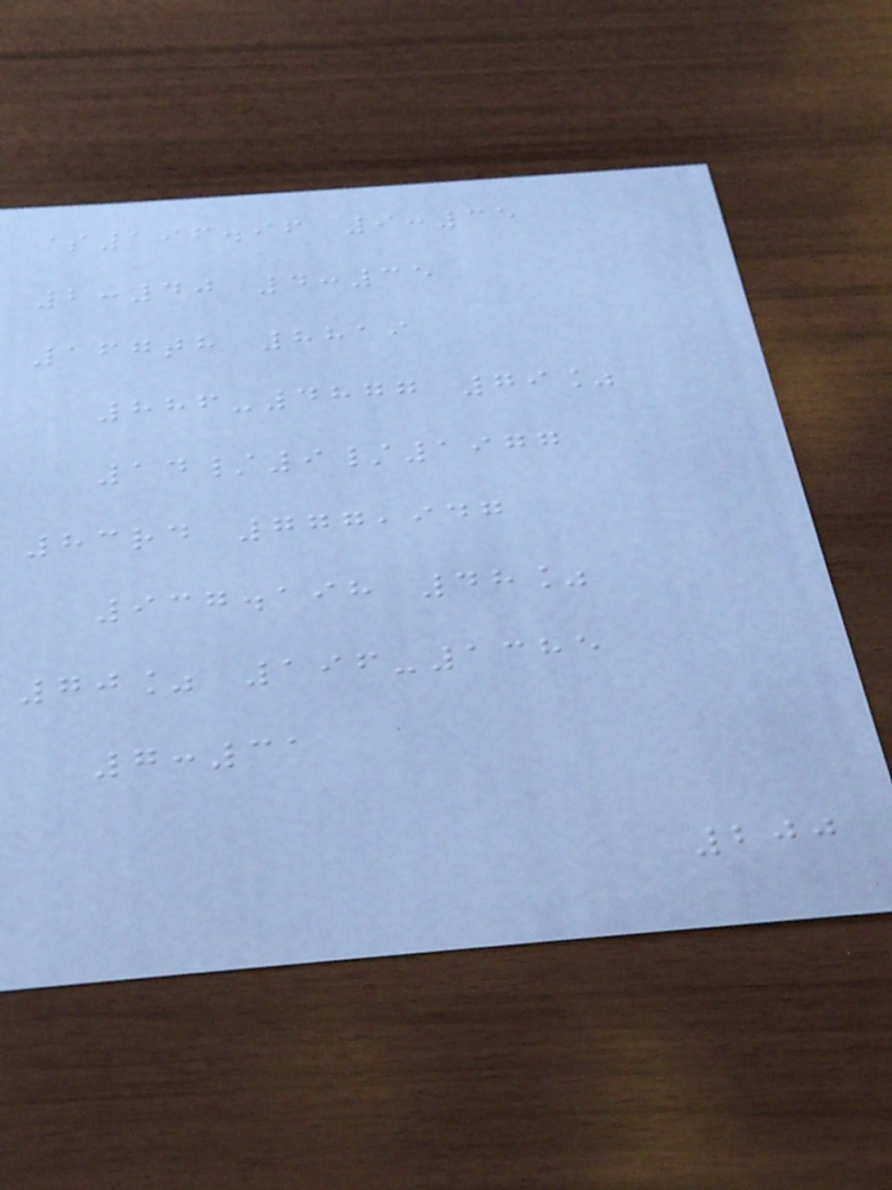$196.96 9:35
2:40 4:35
167th 8819
886-4877 79%
14/9/1977
83rd 777,947
937.198 48%
70% 196-1385
7:31
200
